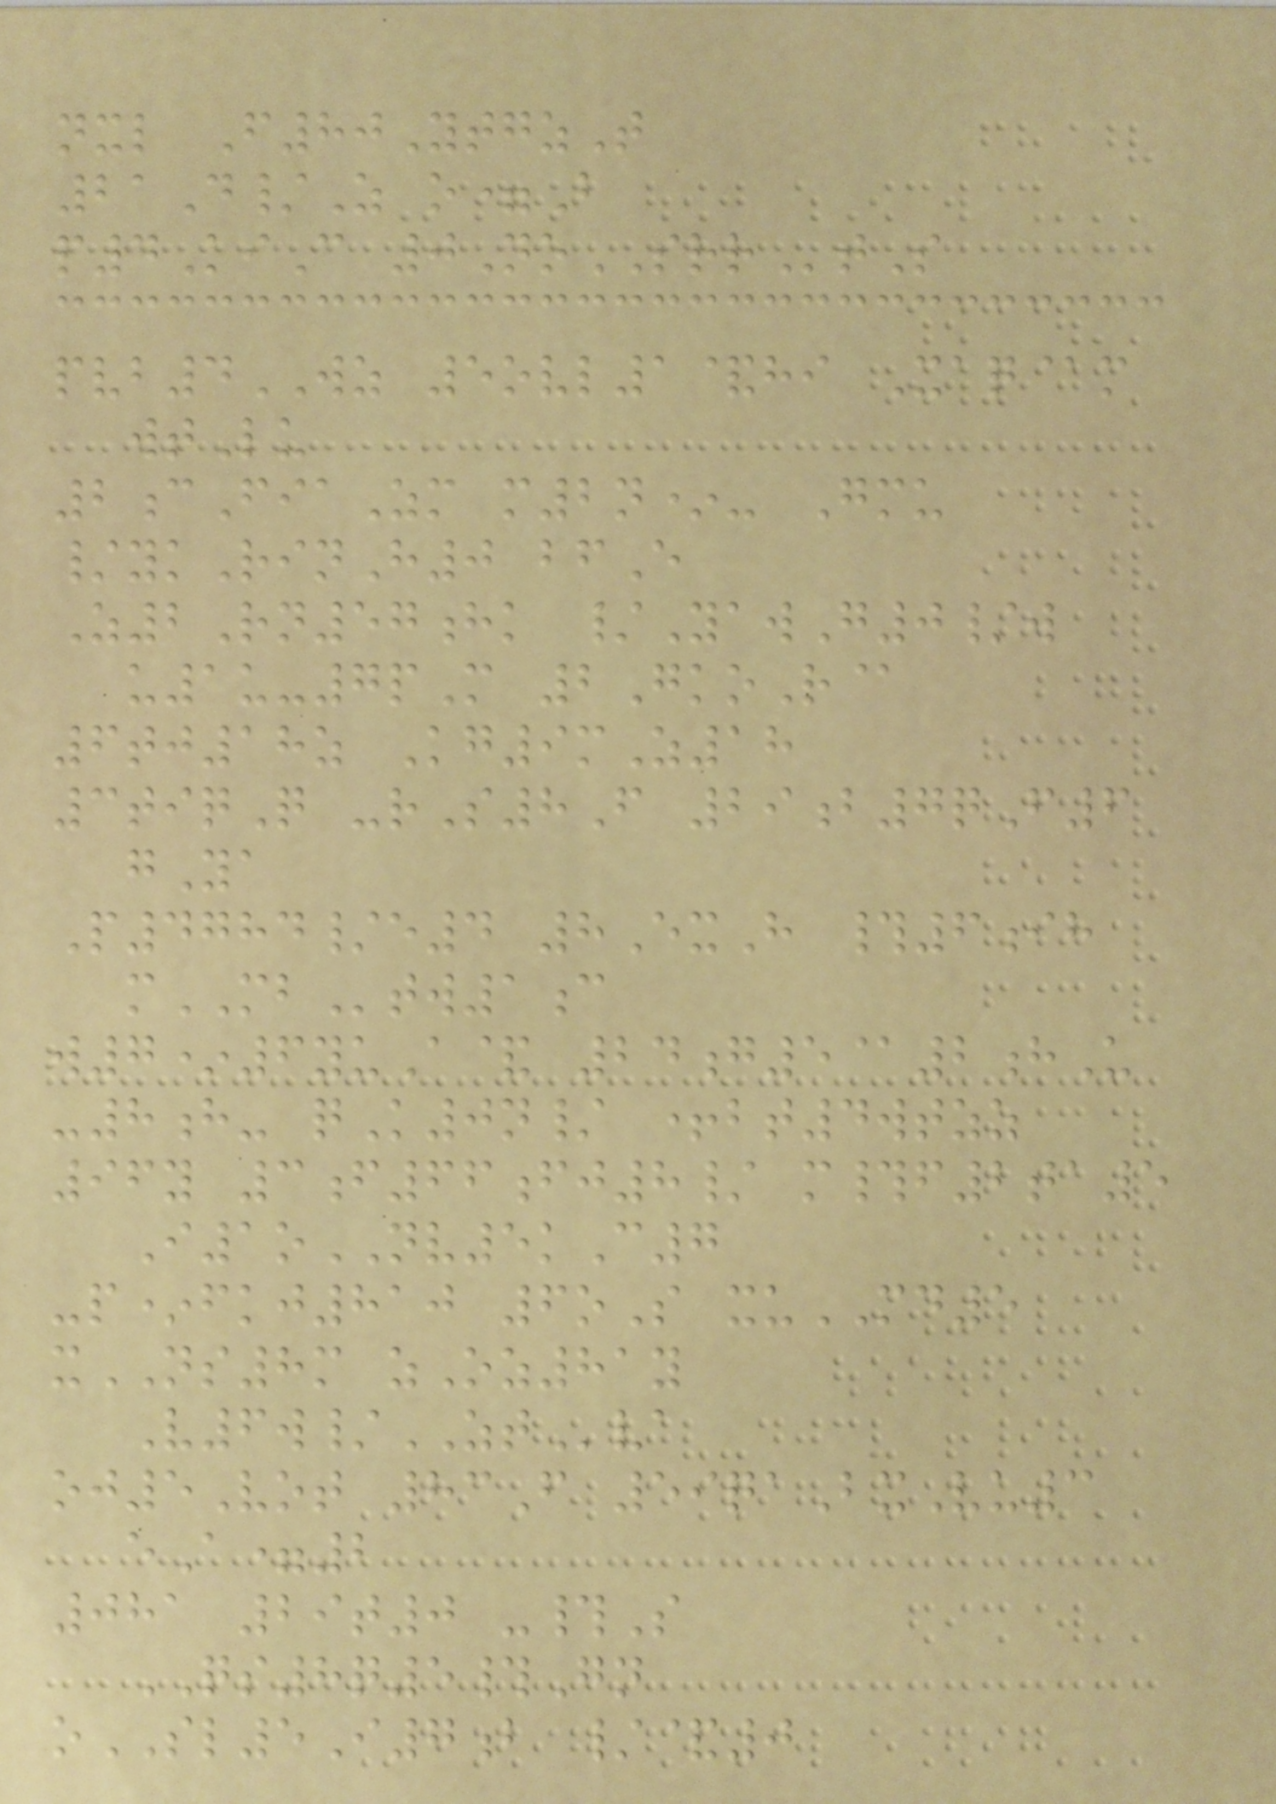nxl F80YtgzT
21D/Z o=B
p4KiC 0NoSRRtS
pvb4WZ 5ovl1&hi Xaq@m
wtLu
2cFiaZm m2n*- Gmu
/ykRinH0 bfE
Z2Rn57hk /YawG0/w
u1u-7pM 2GkoR@
6tj18z Kg9mZ18
3tiqQ -rS8F 29b7qF6
gYa
P4784/e4 8ExH #6ih
mMBtw1c
w7*6yuA& 24g5@2hU
-8h- qK0n/ +bt4wtzz
96y 3f66fj8/ m#f2ta5
I1oNV5kC7
-p*fkj810 6oS xuMD5
xNS8m zOz81y
V6w/ZTva
oj5Vot 83F 59qaBxVu3
eA=2
081 29t0 -#S
QS8q5#Gn
oSL5I7b /&0
